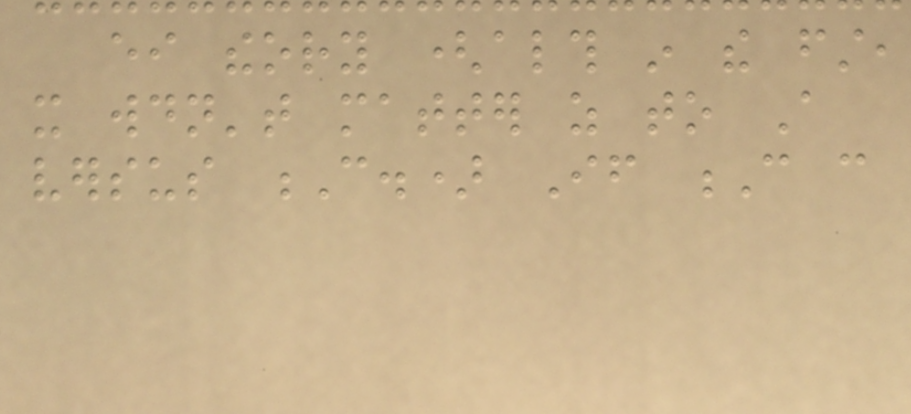either theory (although in the first,
it wouldn't matter as to A
versus C.) If C can
